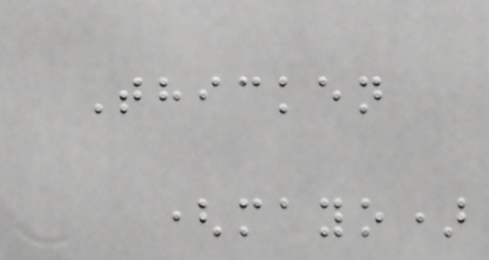Thicken
(mayo)
